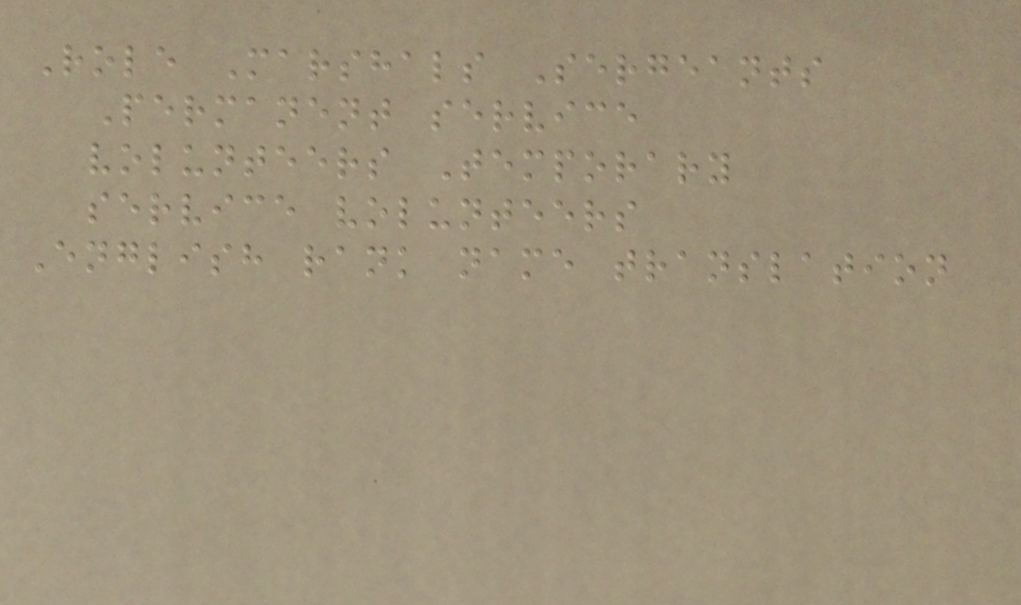Role Marshals Sergeants
Permanent service
volunteers Temporary
service volunteers
English rank name translation
